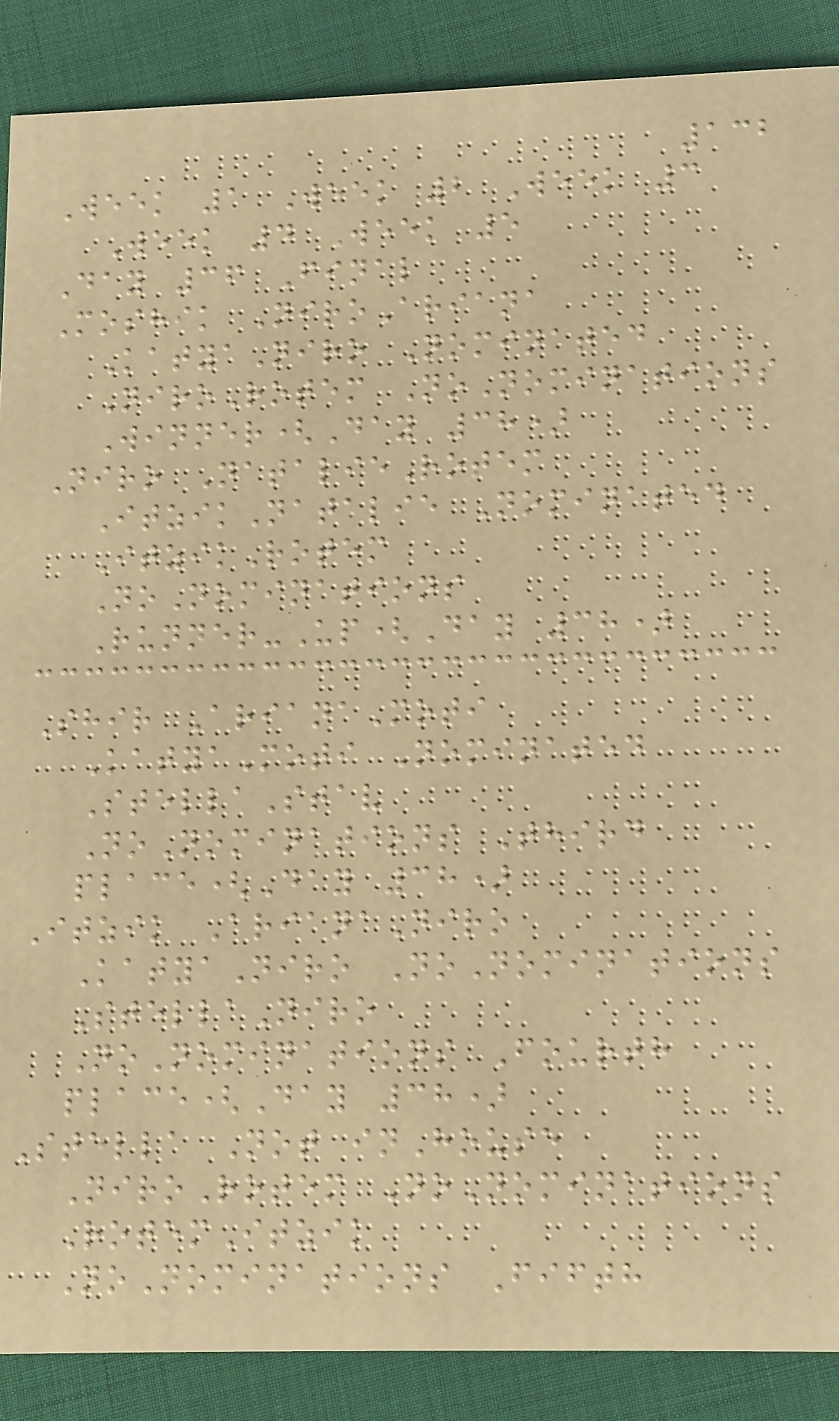132
Week 1 Week 2 Week 3
Week 4 Week 5
Day 36 Final
Moshik NiroAriana
KatyaNiro Nominated
NiroRotem NoNominations
Winner(Day 38)
Niro NatalieRotem
ItzikNatalie Nominated
ItzikRotem
NoNominations
Runner-Up(Day 38)
Shir ArianaMoti
KatyaMoti Nominated
StellaStav
NoNominations Third
place(Day 38)
Itzik ArianaNiro
KatyaNiro NoNominations
StellaNiro
NoNominations Fourth
place(Day 38)
Stella Not inHouse
NiroRotem NoNominations
RotemItzik
NoNominations Fifth
